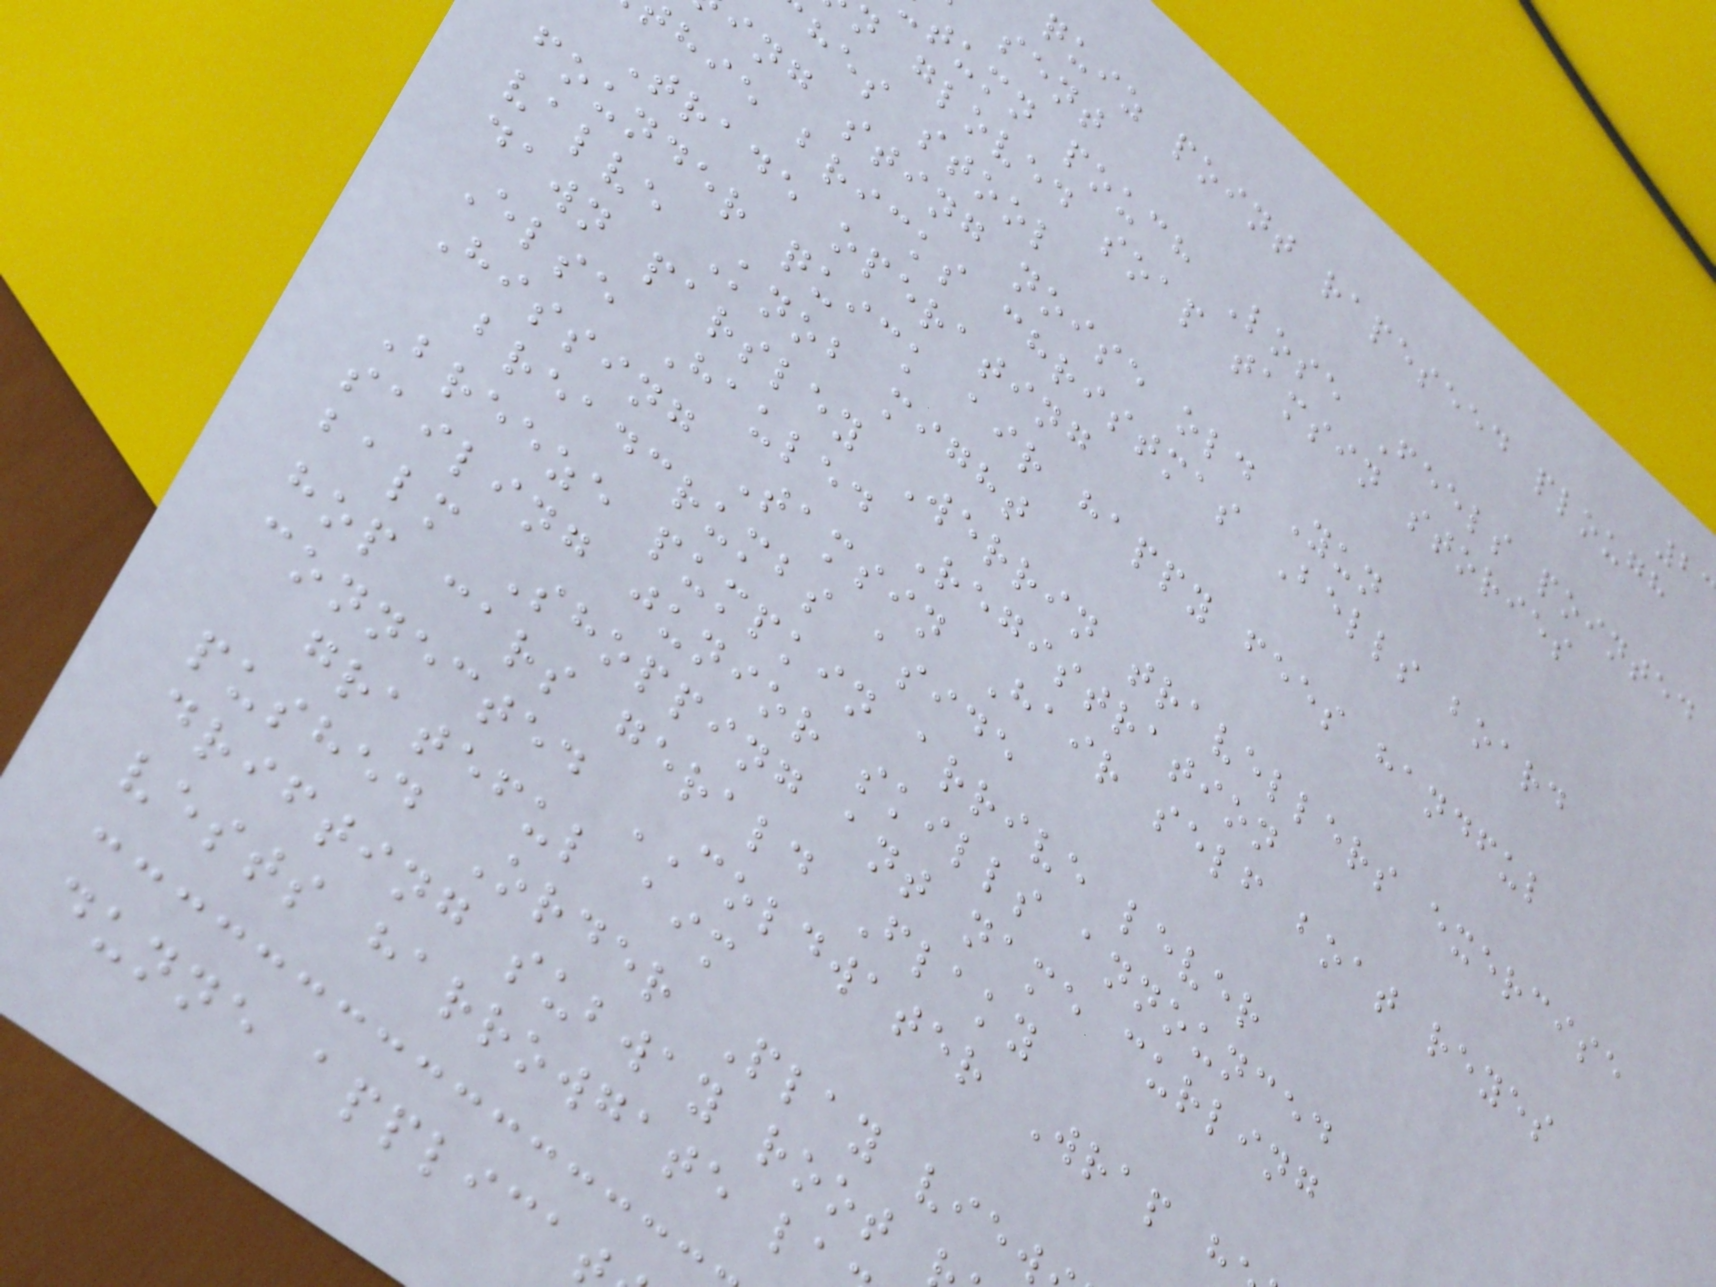quiz point rapeseed plough
sent
tumn pouch Lose Feels pointed
n gloved soap tamsin stories
hes stool
ing sting noise old Yun
hie bricks christmas Bells board
Trade operating
founder quick air happy fees handful
valve Knob might
dawn parsley Werrin travellers exercise
Else Hauled Registration
Hissing Tamsin Hair self boat reyes
breadcrumbs aside
Breeze pumpkin arrive lever
sailing junior skills announced
balm Shopping ant name curling
hop cars gerald Flaky
connected COLDWATER Wrap h
grateful aim
pushed Order Play view
drifting subway root
vests harrowgate l
dunne applica
